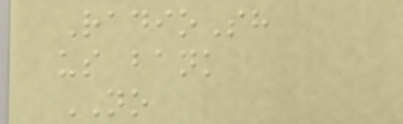RadioSh
us bank
NO
